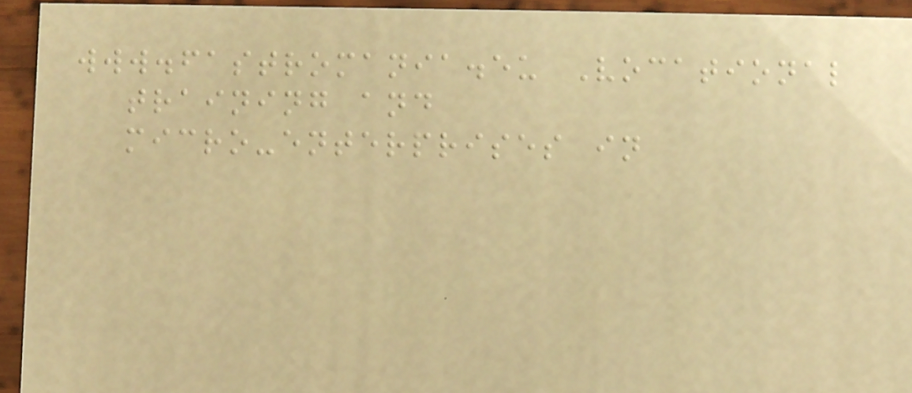www.fastromania.eu Vocational
training and
micro-enterprises in
